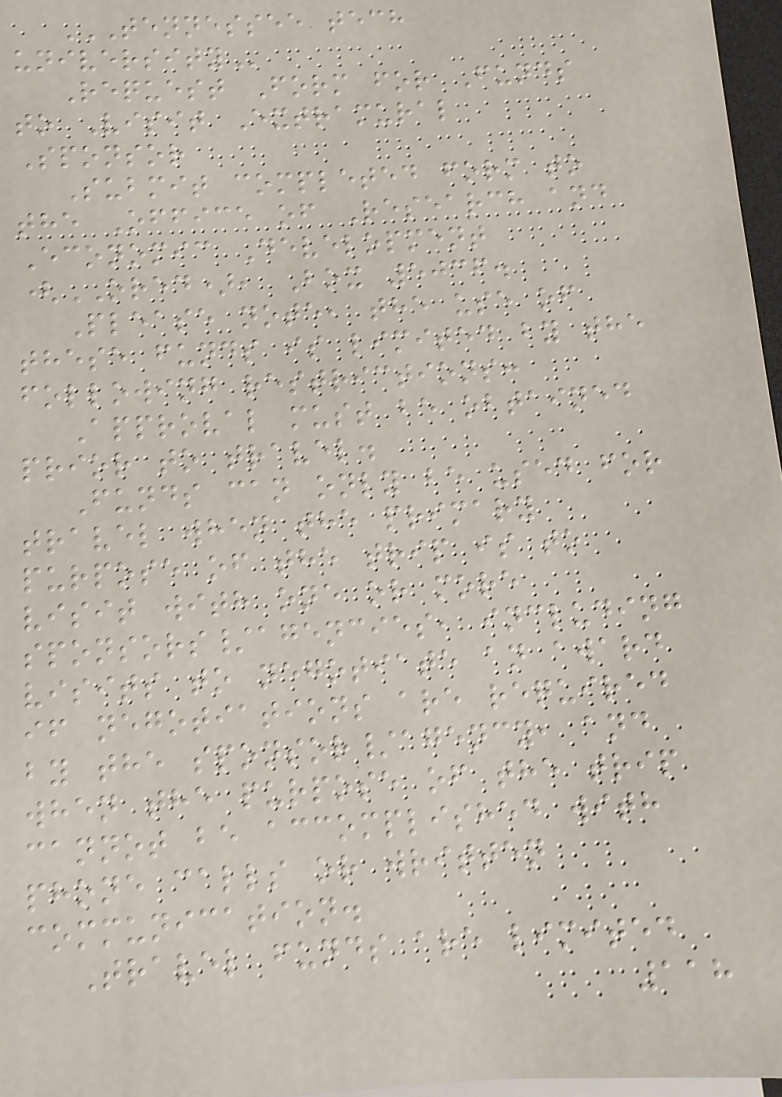TENNESSEE TECH
UNIVERSITY
Request Form for Funds
to Visit Extramural
Sponsor
Submit completed form to
the Office of Research and
Economic Development
(ORED), Box 5036.
Please note, the use of
these funds is limited by the
following restrictions:
Approval must be obtained
prior to travel.
Funds can only be used for
travel when the primary
purpose of the trip is to
visit with one or more
sponsors/agencies, including
visits to negotiate an award
if negotiations are required
by the sponsor/agency, and
when the purpose of the trip
cannot be accomplished with
phone calls or written
communication.
Travel funds are limited
118
